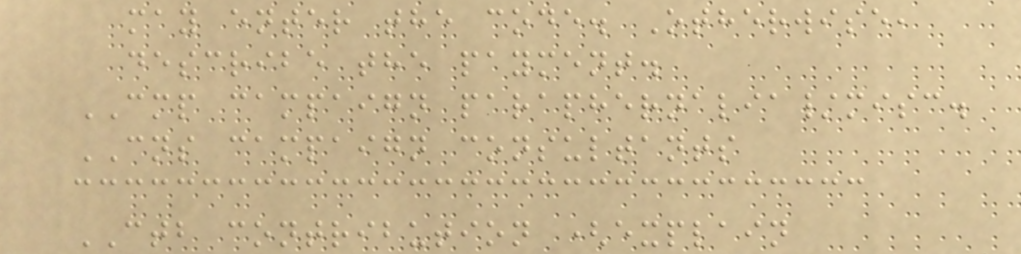may enter the code. Otherwise,
describe the payment.
CMP campaign paraphernalia/misc.
CNS campaign consultants
CTB contribution (explain
